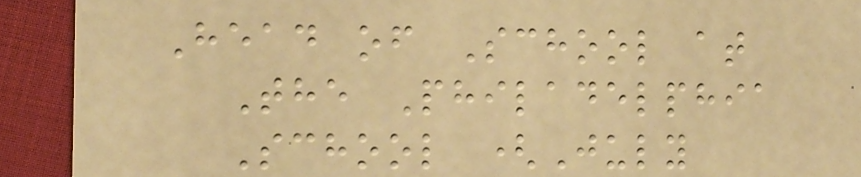Head of School at
The Philadelphia
School (July
